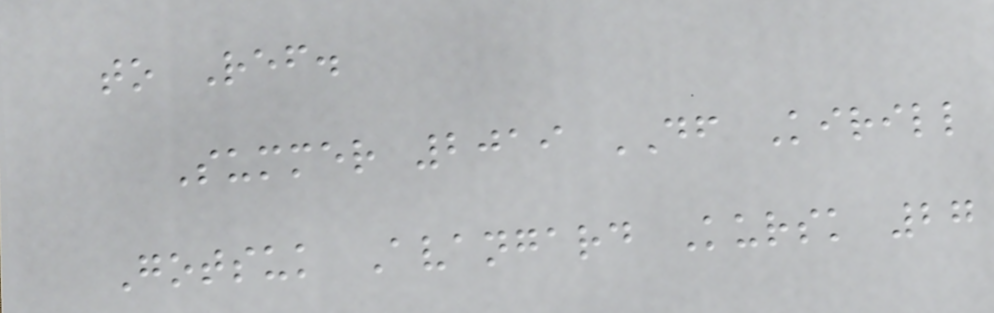to Ref.
Summer 2019 DF Kirill
Gotsuk Avangard Kursk 27
